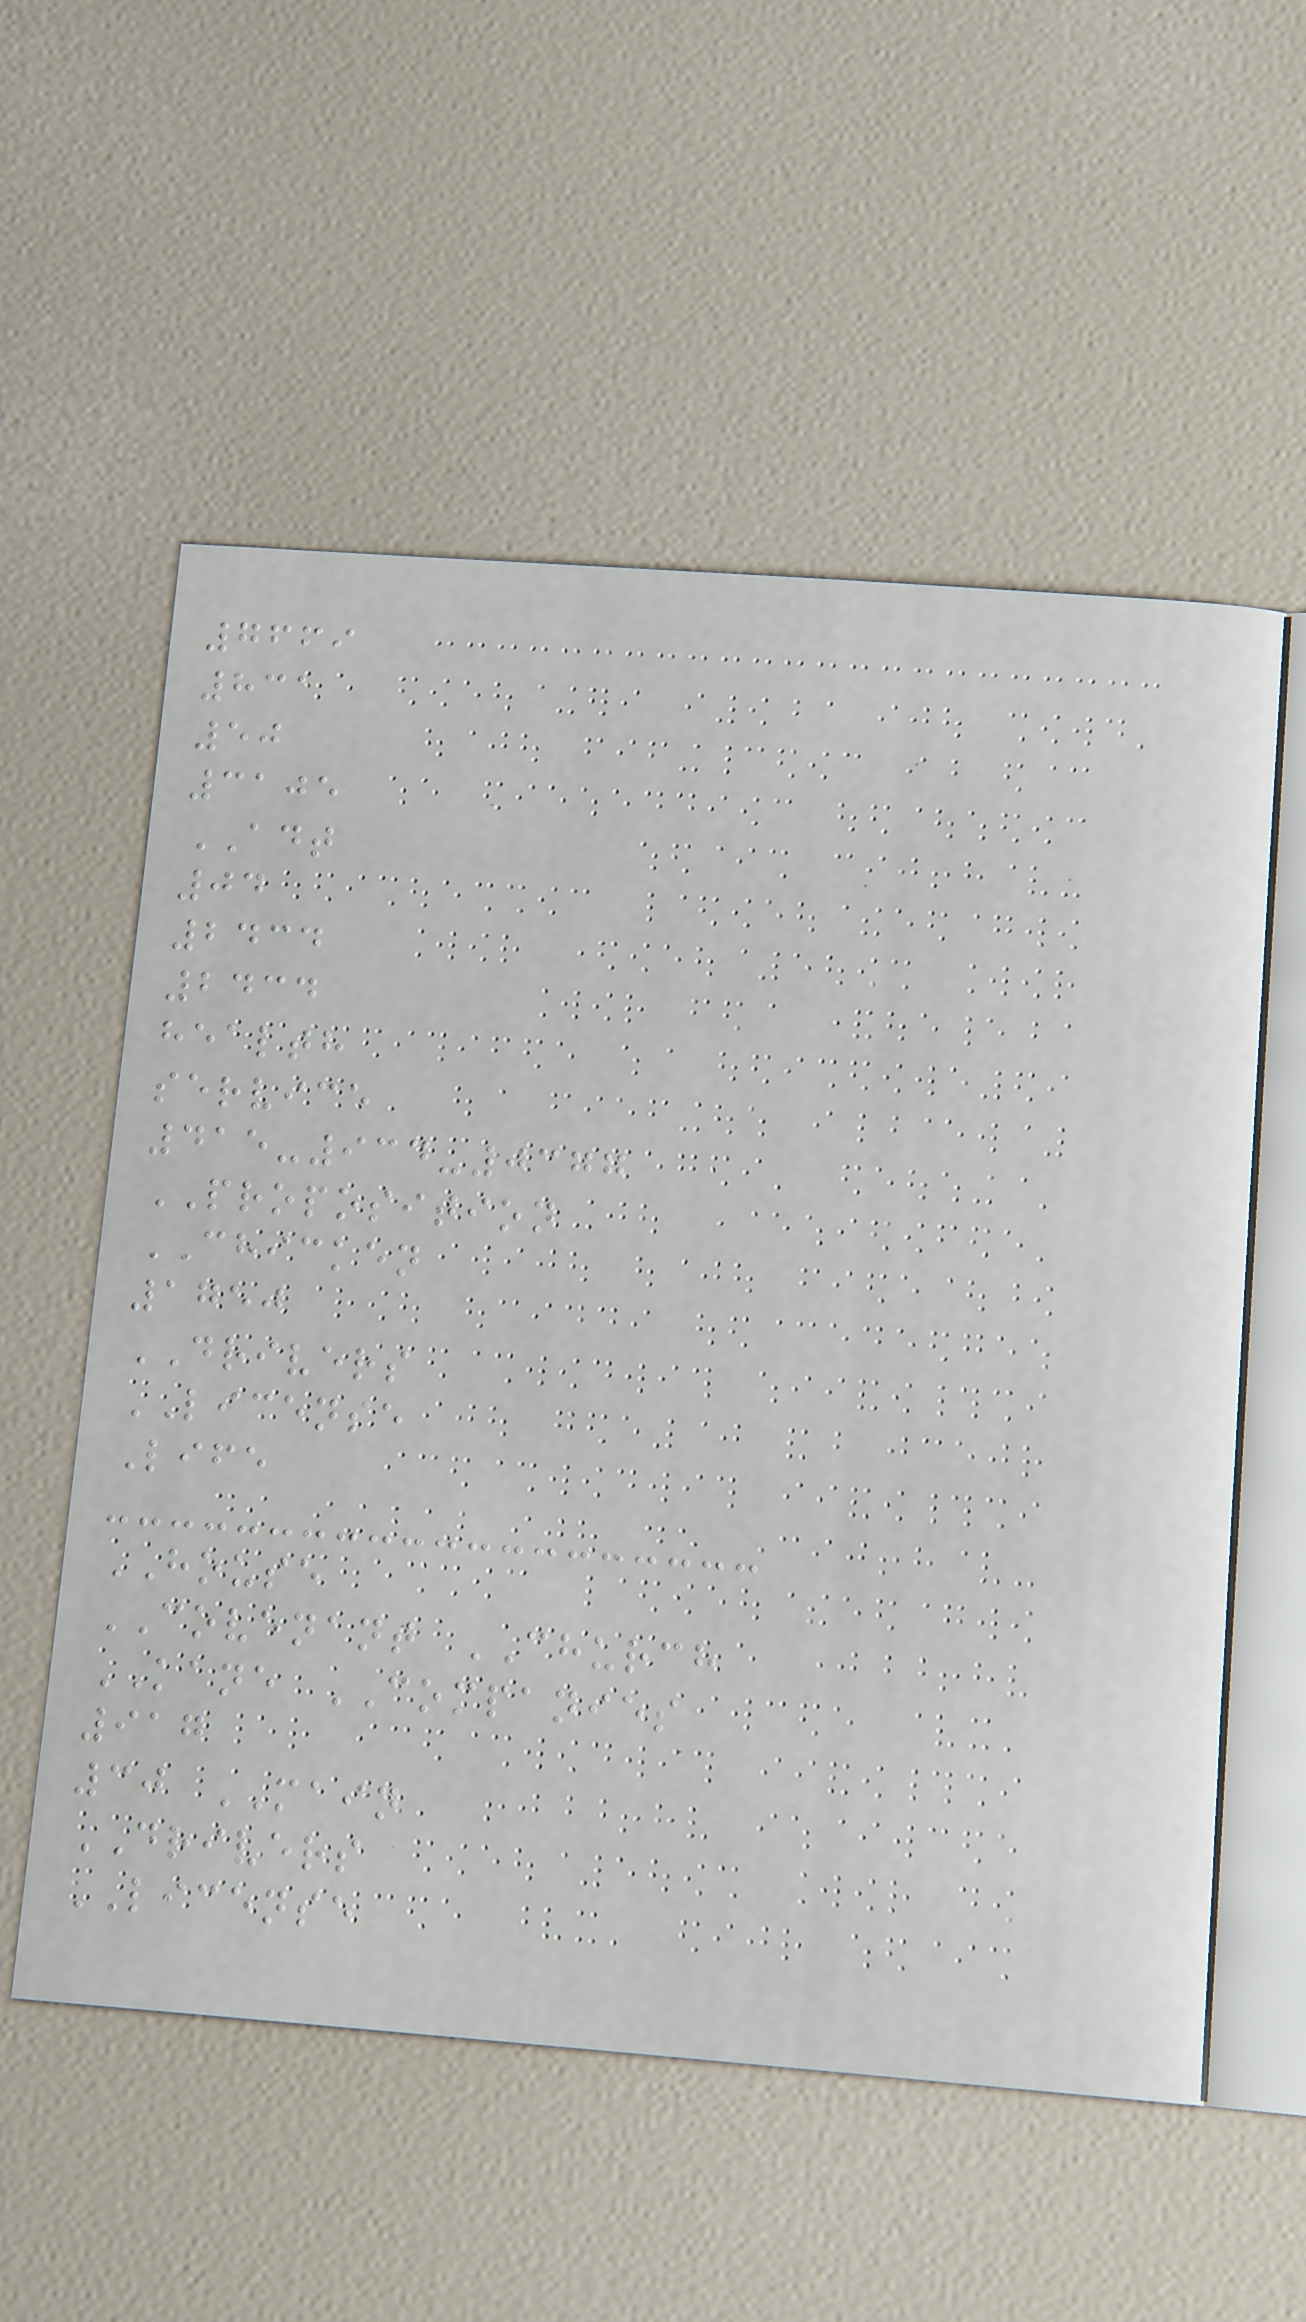7669
831
50
3105
ADT
04
2434
2434
health
service
415-934-0377
PROPOSITION
CHICKEN
1750
DRIVERS
LICENSE
Life
HOUSE
COVENANT CHURCH
KANE COMPANIES
917
30 MAIN
DRIVERS
LICENSE
